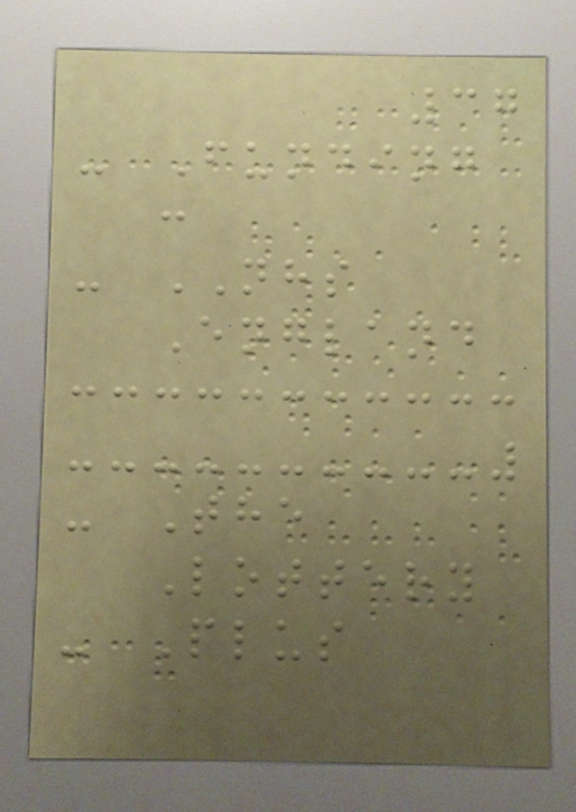37
- Funding
:
- NHS
England
- The
Lottery
- Plus
